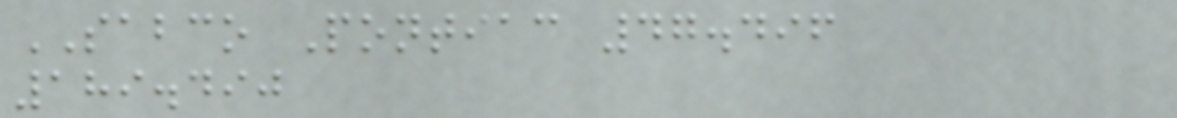SABCO Pontiac 47.496
189.490
